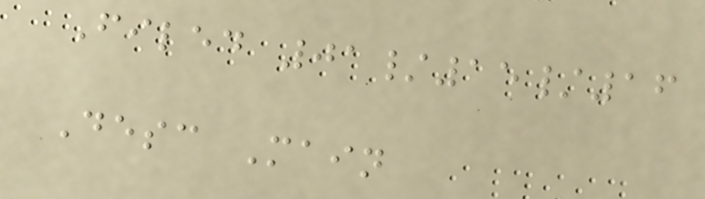Filed 01/15/16
Desc Main
